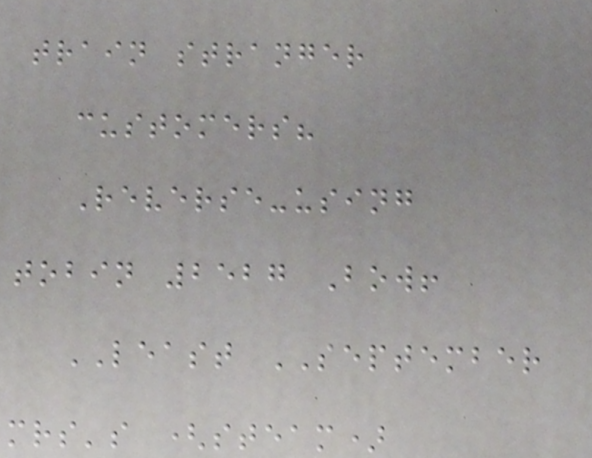train stranger
customers?
Reverse-using
tobin 2527 Bow!
LEAST SEPTEMBER
mrs's (steam)
